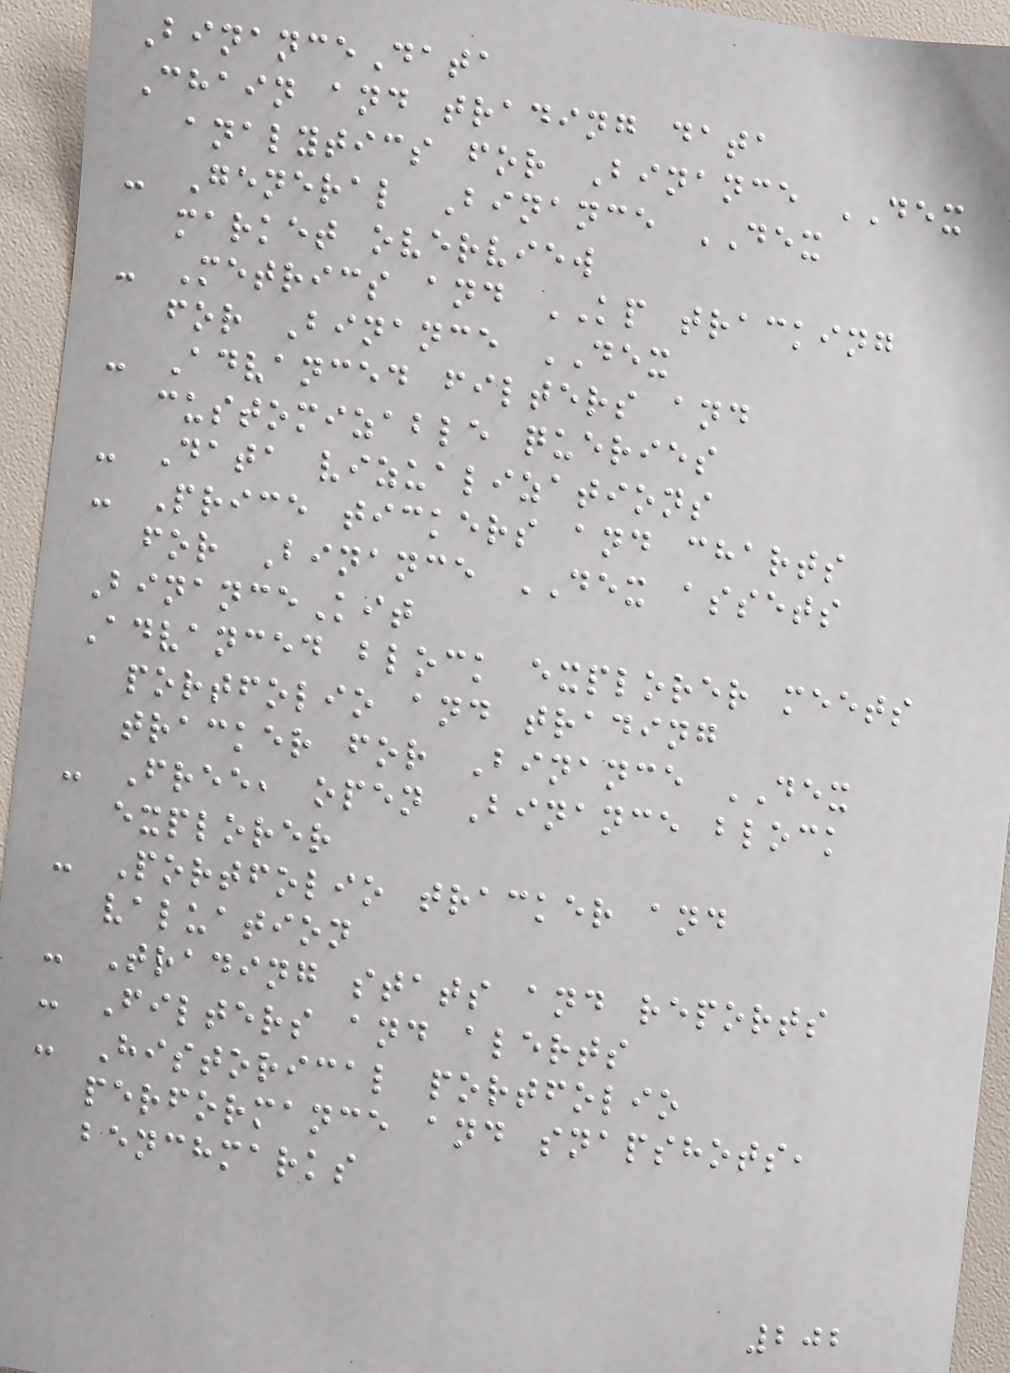BinanceData
Chain and trading data
analytics for Binance DEX
- General Binance DEX
market overview
- Metrics and KP tracking
for Binance DEX
- Advanced filters and
customizable queries
- Data vizualizations
- Price tickers and charts
for Binance DEX assets
BinanceKit
Advanced block explorer meets
portfolio and trading
tracker for Binance DEX
- Free, open Binance block
explorer
- Portfolio tracker and
valuation
- Trading stats and reports
- Filters and alerts
- Historical portfolio
performance and snapshots,
benchmarks
202
